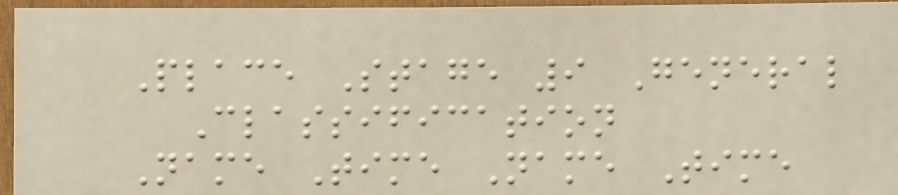Place Stage 9 General
Classification
Name Time Name Time
